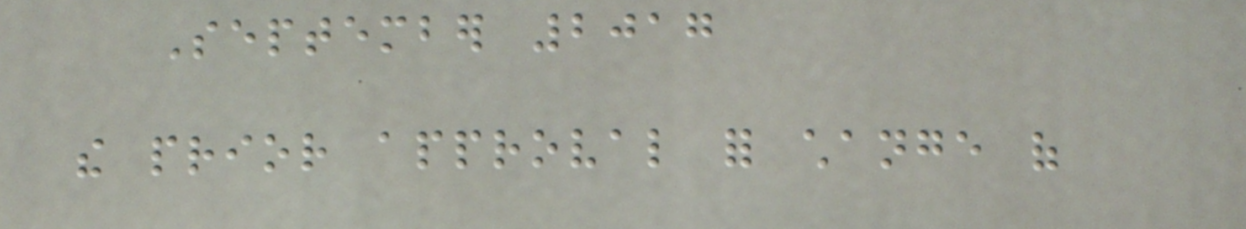September 2017
the prior approval for change of
